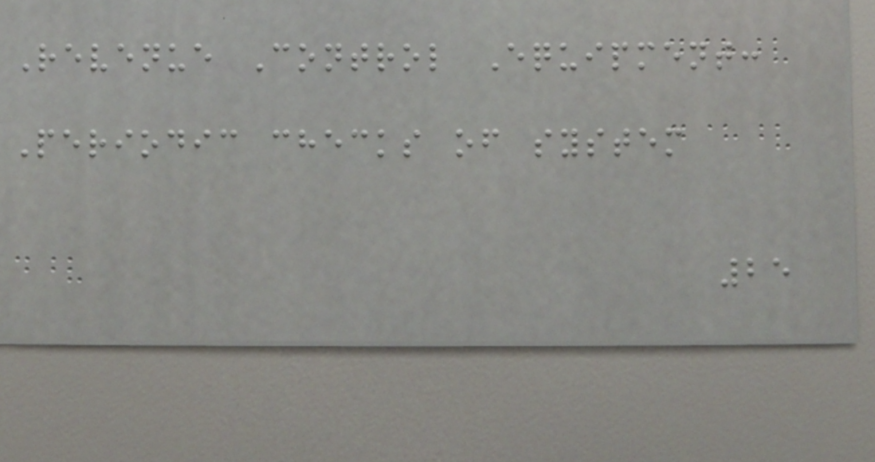Revenue Control Equipment:
Periodic checks of system
25
